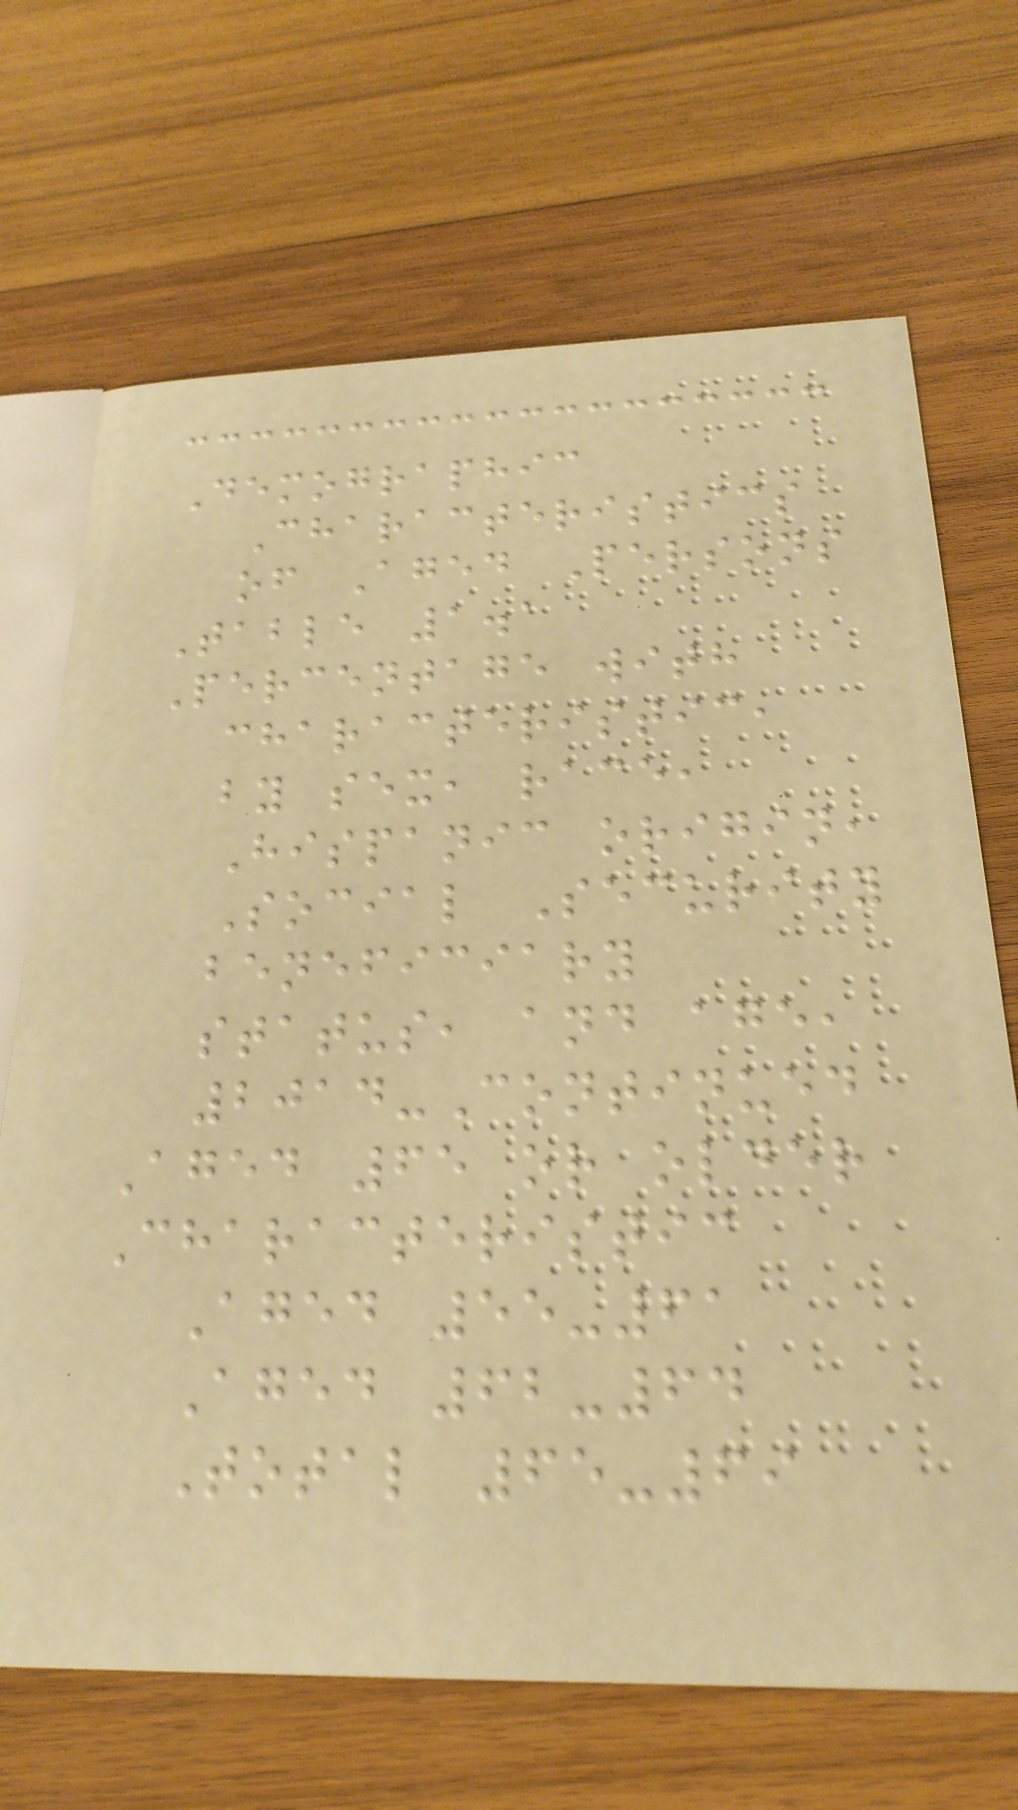Demographic
Characteristics
of Aged Persons
Table 1.1
Percentage with
characteristic,
by sex, race,
Hispanic origin,
Social Security
beneficiary
status, and age,
2014-Continued
Aged 65 or older
Characteristic
Aged 55-61
Aged 62-64
Total 65-69
